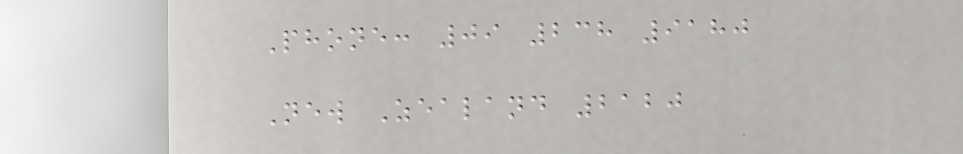Phone: 09 238 9180
New Zealand 2120
